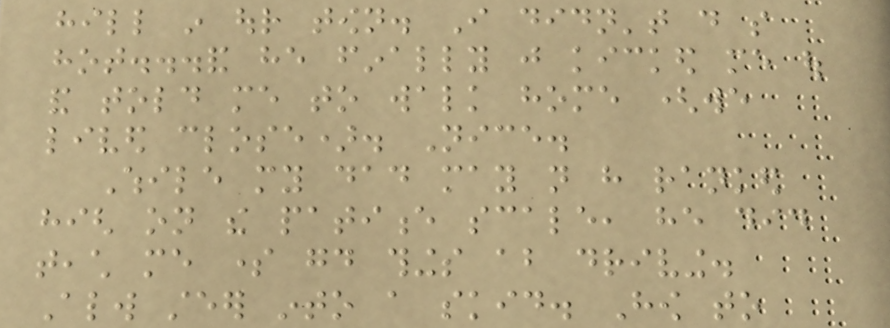hill in our town. I didn't do so
hot...and he finally just kicked me out
and told me to walk home (we
lived close). Nice.
While my dad may not have ranked
high on the patience scale, he did
teach me some good things about driving.
Always steer into a skid. How to
